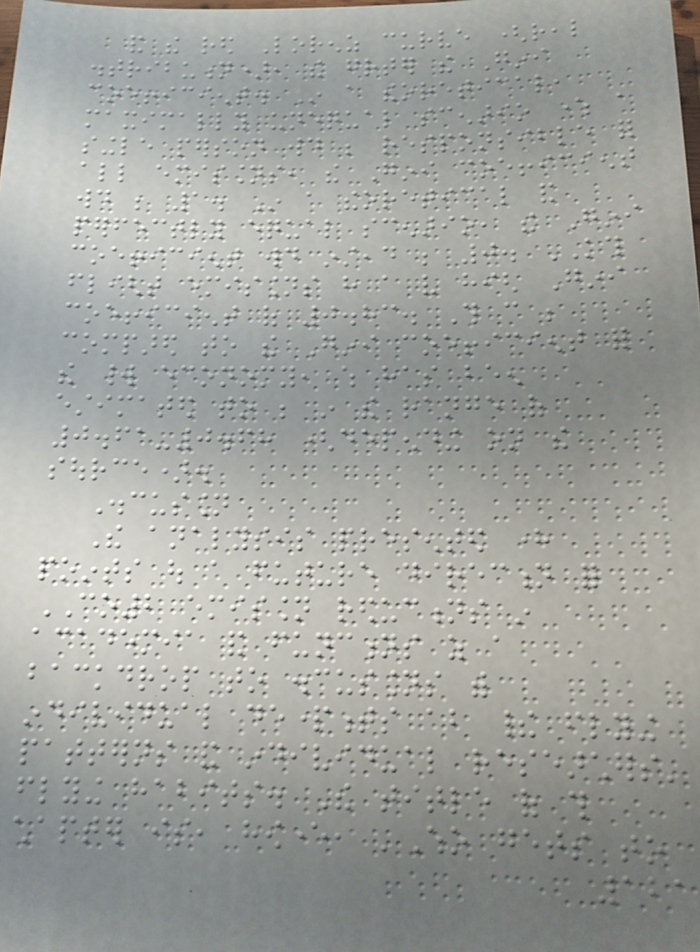and the red Lorenz curve (real
distribution), the greater the Gini
coefficient. In a theoretical,
maximally unequal scenario where a
single person would be responsible for
all emissions, the Gini coefficient
would be 1. In a theoretical and
perfectly equal scenario, the Gini
coefficient would instead be 0. KTH
flight emissions have a very high Gini
coefficient of 0.83. This can be
compared to the Gini coefficient for
the world economy, which has been
estimated to be in the range of
0.61-0.68 (depending on the
source).
Discussion
The analysis presented here
points out a future direction for
CO2 emission reductions in
academia and functions as a
backdrop to discussions with
individual departments about their flying
patterns and individual researchers'
flying habits. The title of this
chapter is, however, 'Who gets to
121
